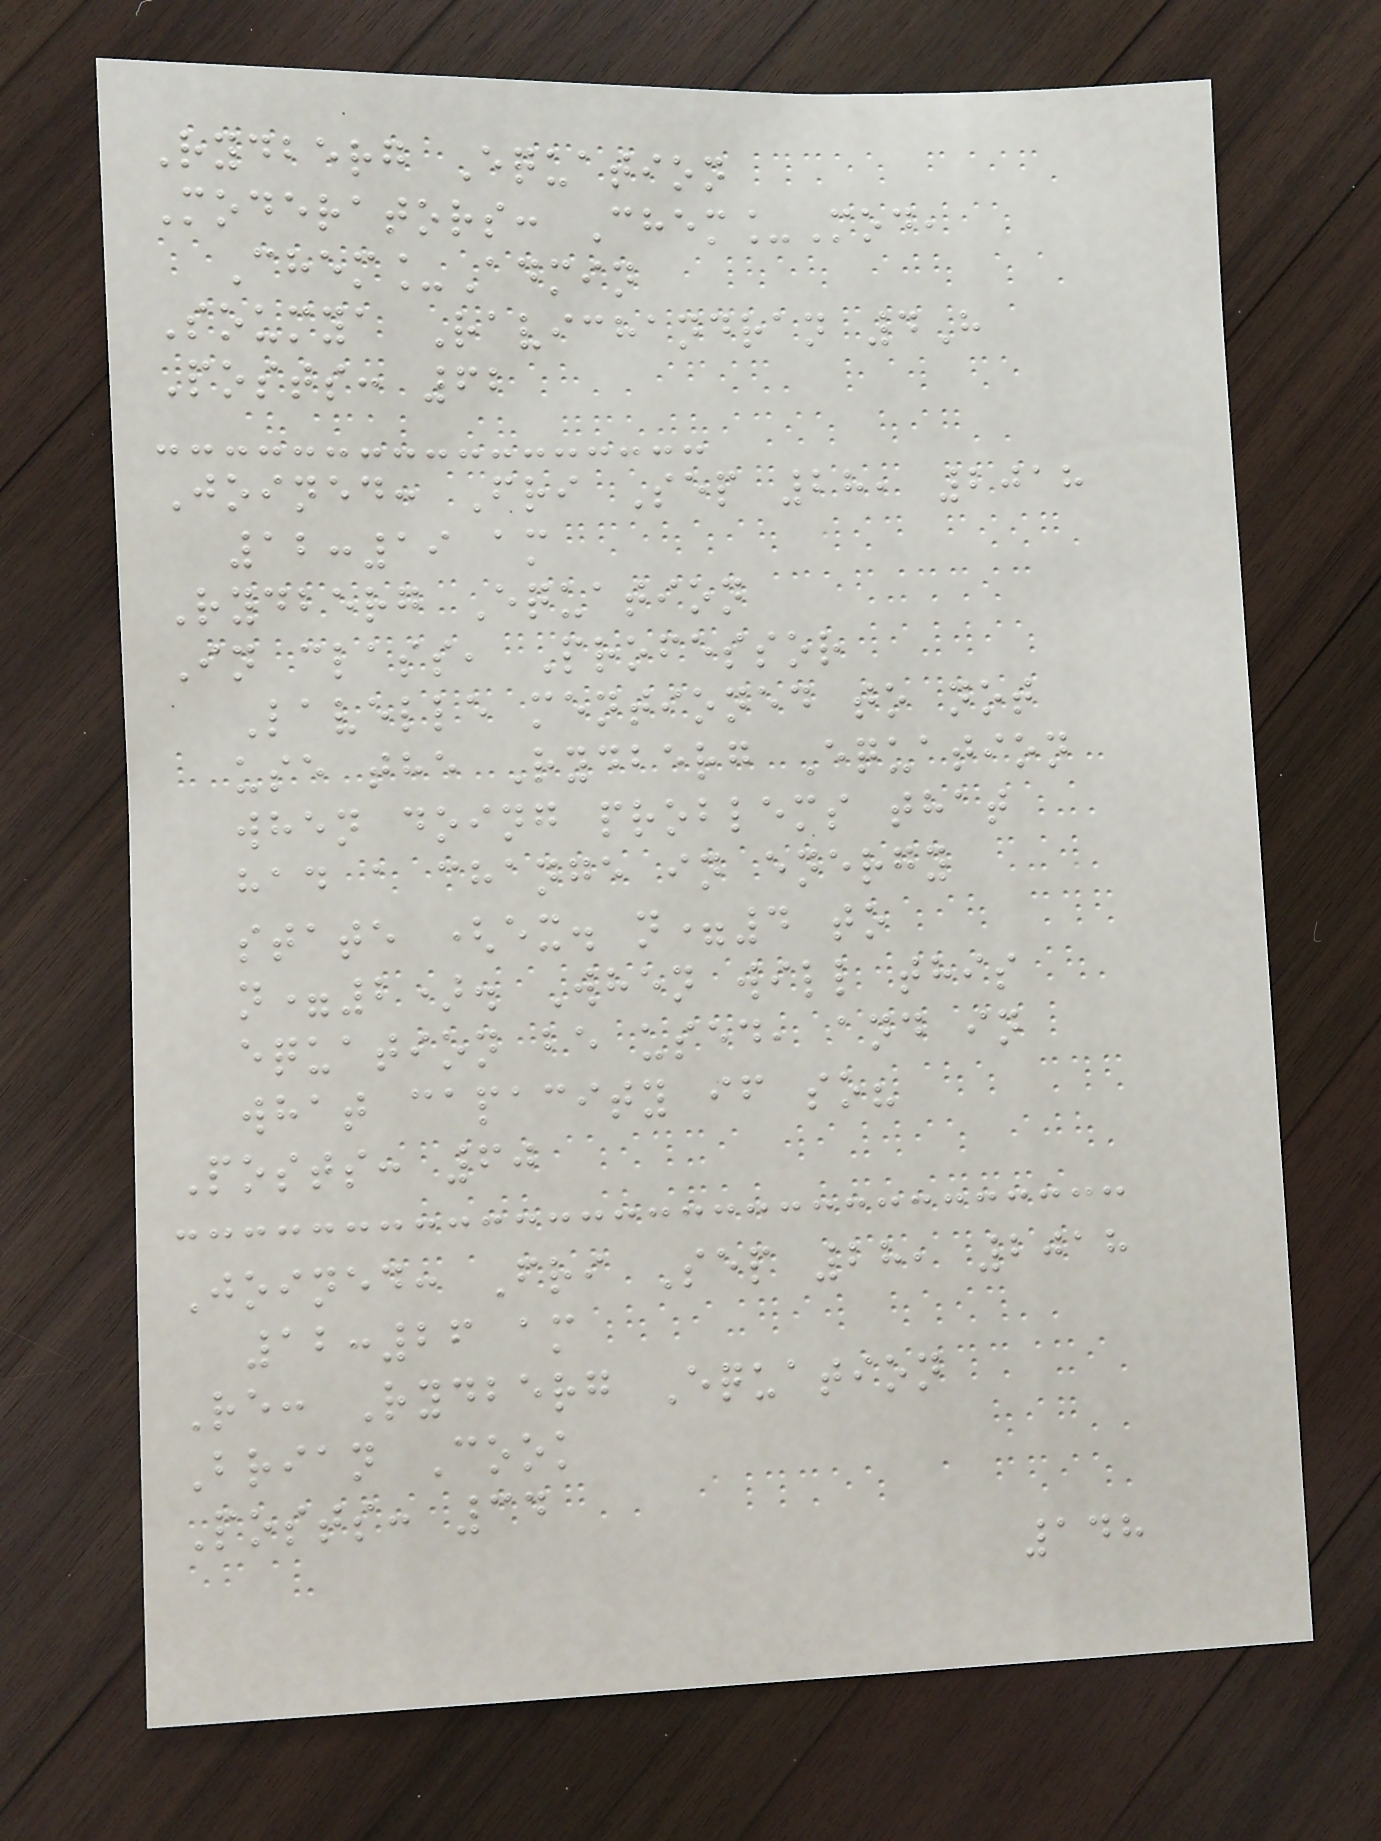Rydberg Equation
Moderators: Chem_Mod,
Chem_Admin
Soumya Ravichandran 4H
Posts: 62
Joined: Fri Sep 28, 2018
12:19 am
Rydberg Equation
In class, Professor
Lavelle mentioned to not
use the Rydberg Equation
when doing problems that
had a change in energy
state (ex. n=4 to
n=2). When will this
equation be used, and in
what capacity if so?
Posts: 60
Joined: Fri Sep 28, 2018
12:26 am
Re: Rydberg Equation
Brian Cook
Posts: 34
148
